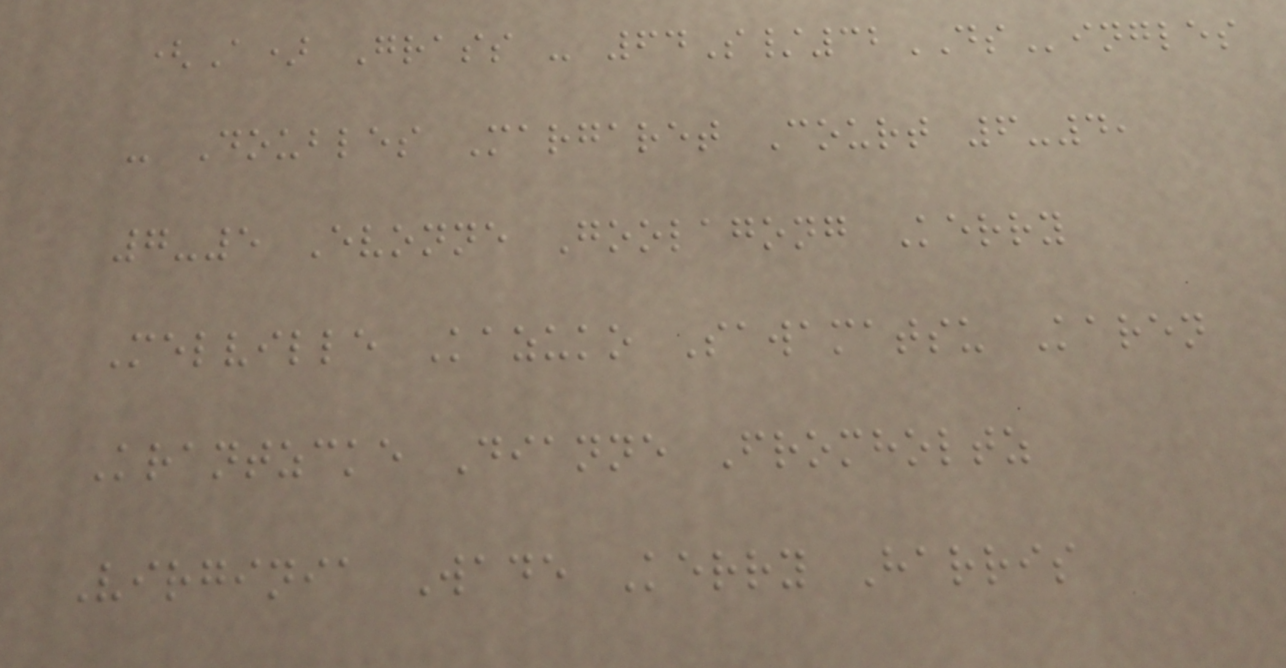(A) Grass - 64S/32DSingles
- Doubles Margaret Court 6-4,
7-5 Evonne Goolagong Kerry
Melville Kazuko Sawamatsu Karen
Krantzcke Dianne Fromholtz
Virginia Wade Kerry Harris
